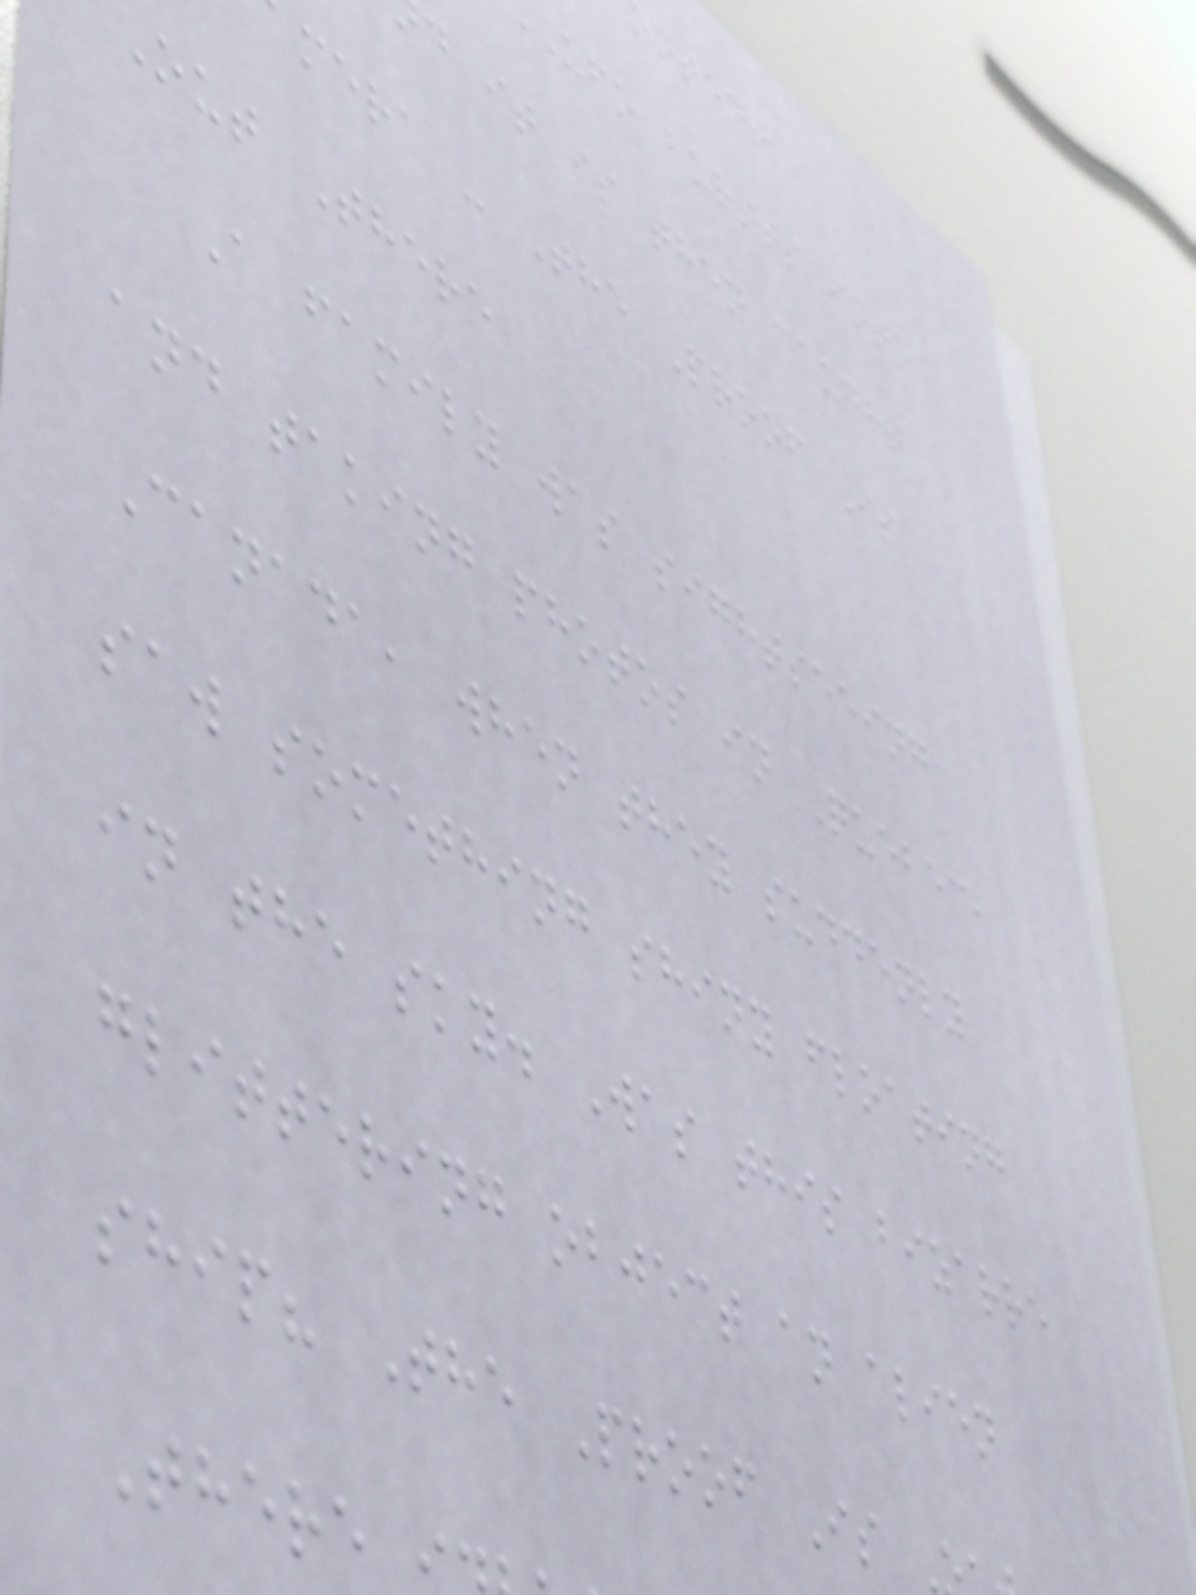ufo bursts into
d it is then caught
mera - The Proof Is
Out There
A family was sightseeing
and taking photos in Quebec,
Canada, when they suddenly
saw something shiny floating
in the sky. Was this bizarre
glittering object an alien
ship? The Proof Is
